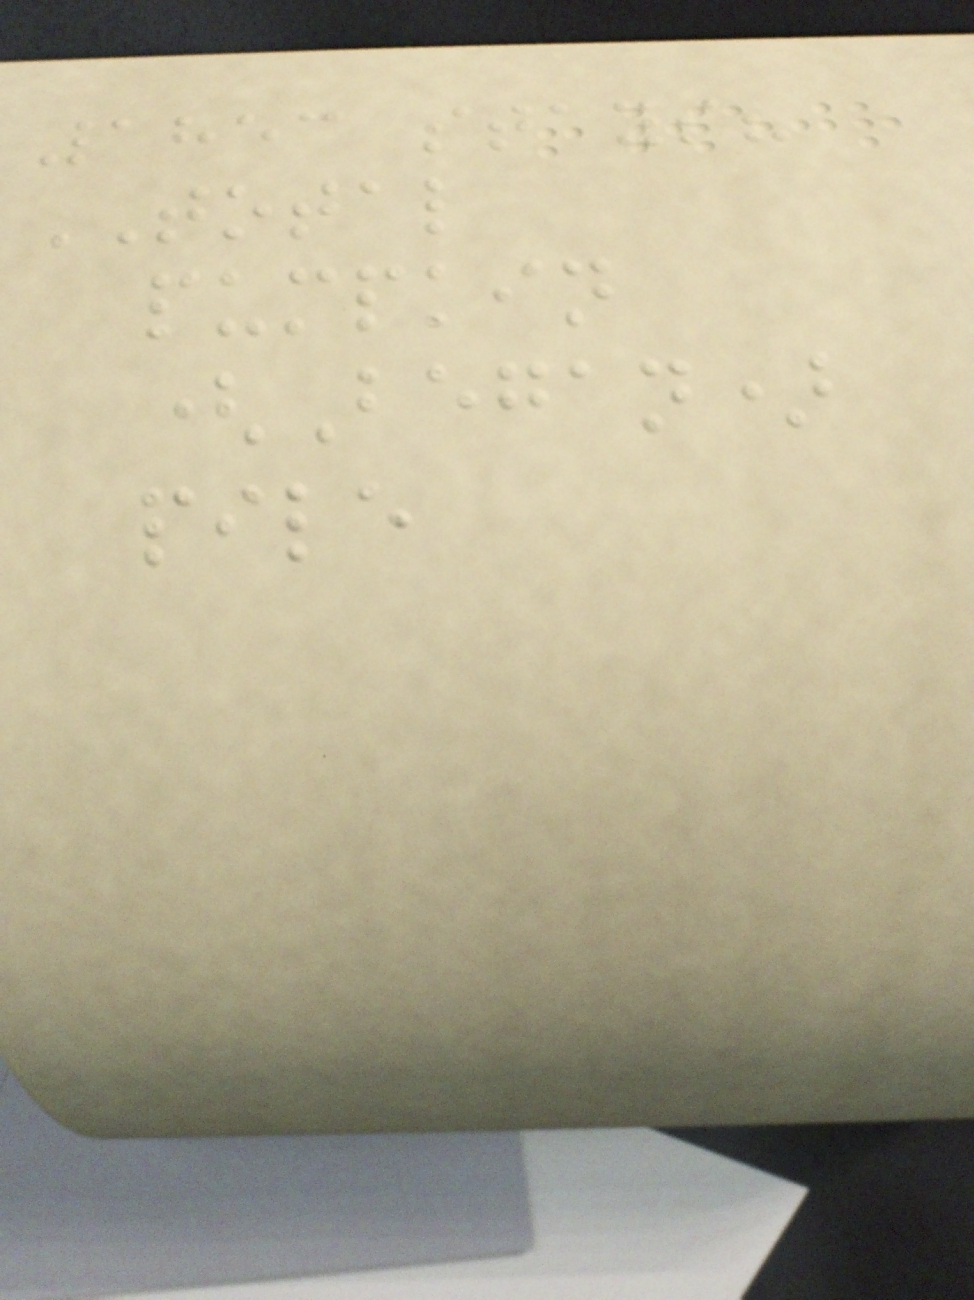1853 stays?
TOTAL
pumpkin
(Began)
pile
